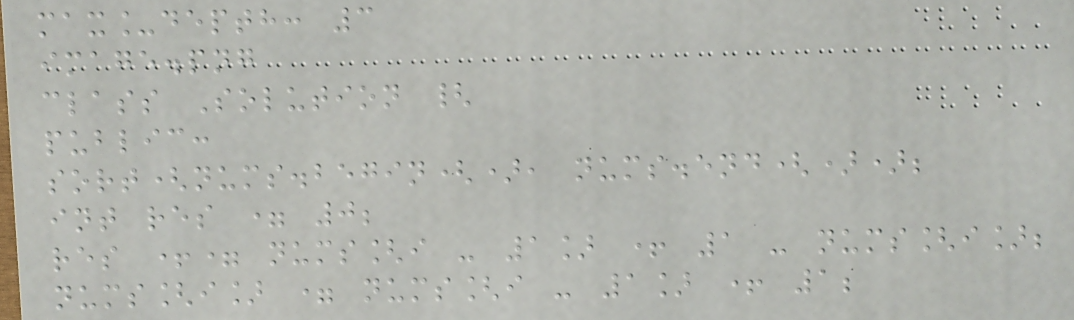max_depth: 3
image.png
class Solution {
public:
sort(nums.begin(), nums.end());
int res = 0;
res += nums[i - 1] + 1 - nums[i];
nums[i] = nums[i - 1] + 1;
